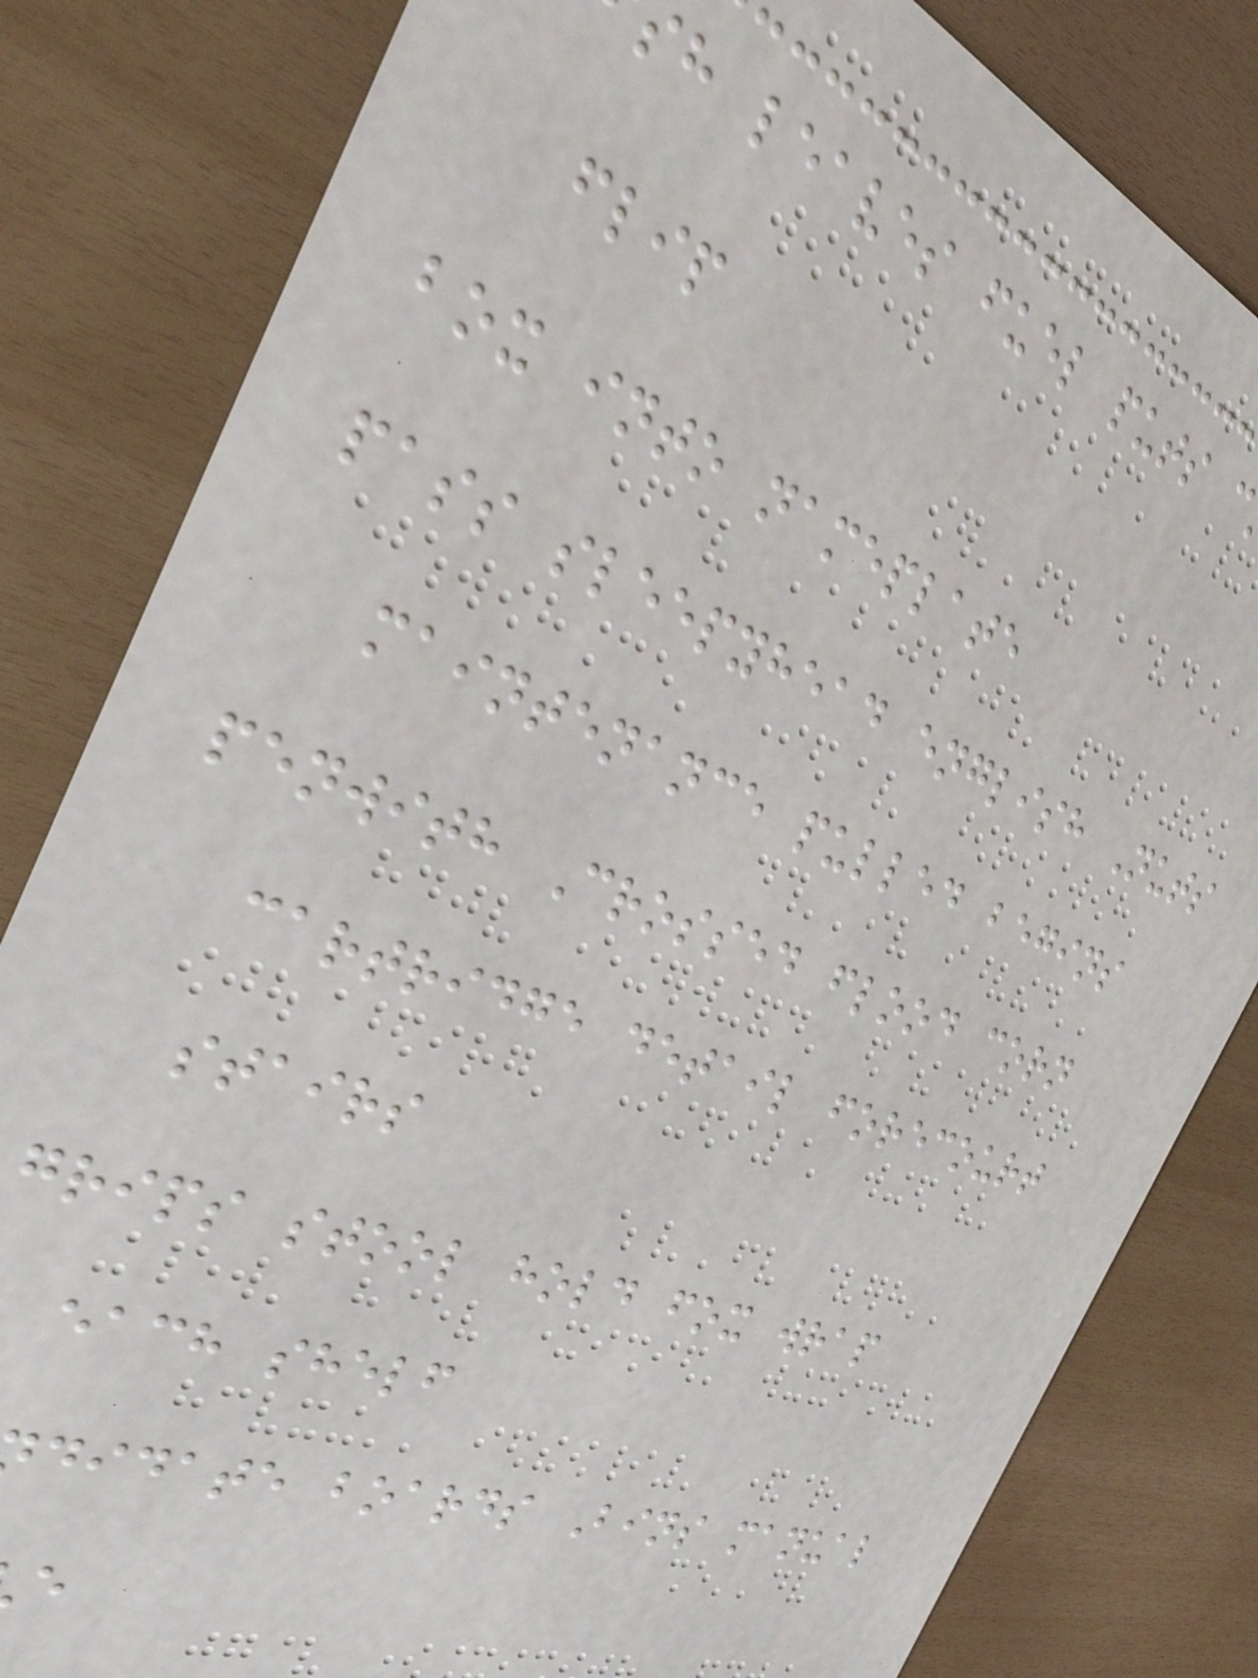sh leaves fuel puts c
flip
box into nameplate
pass sleepyhead english Nuts
maintenance pulled begins
penwith Crossed flood corn
cartridge detail forecourt
stairs
grips stool hold fox wrap
each shelf
didate boards Bins manual
